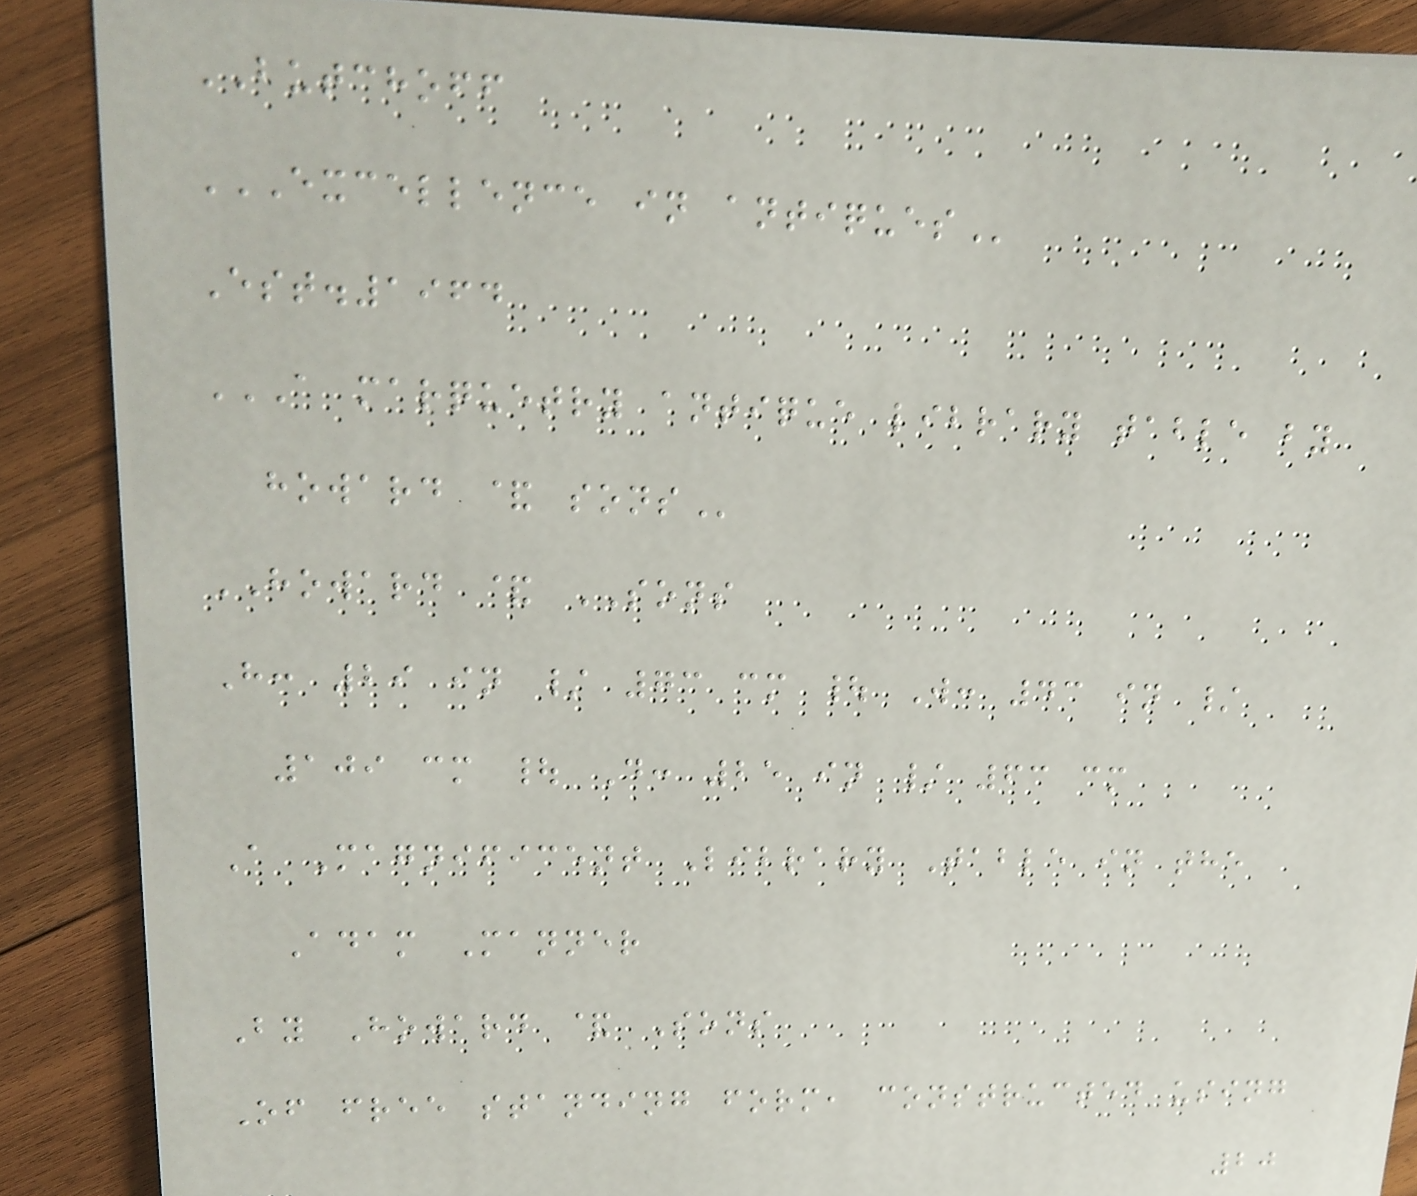BUTCHOFF
EXCELLENCE IN ANTIQUES
Est.1964
A MARQUETRY ANTIQUE LIBRARY TABLE BY
HOWARD & SONS
HOWARD & SONS
H: 29 in / 73 cm | W: 43 in /
109 cm | D: 25 in / 63 cm
A Magnificent Library Table in the
Adam Manner
By Howard & Sons
Of free standing form, constructed using
20
